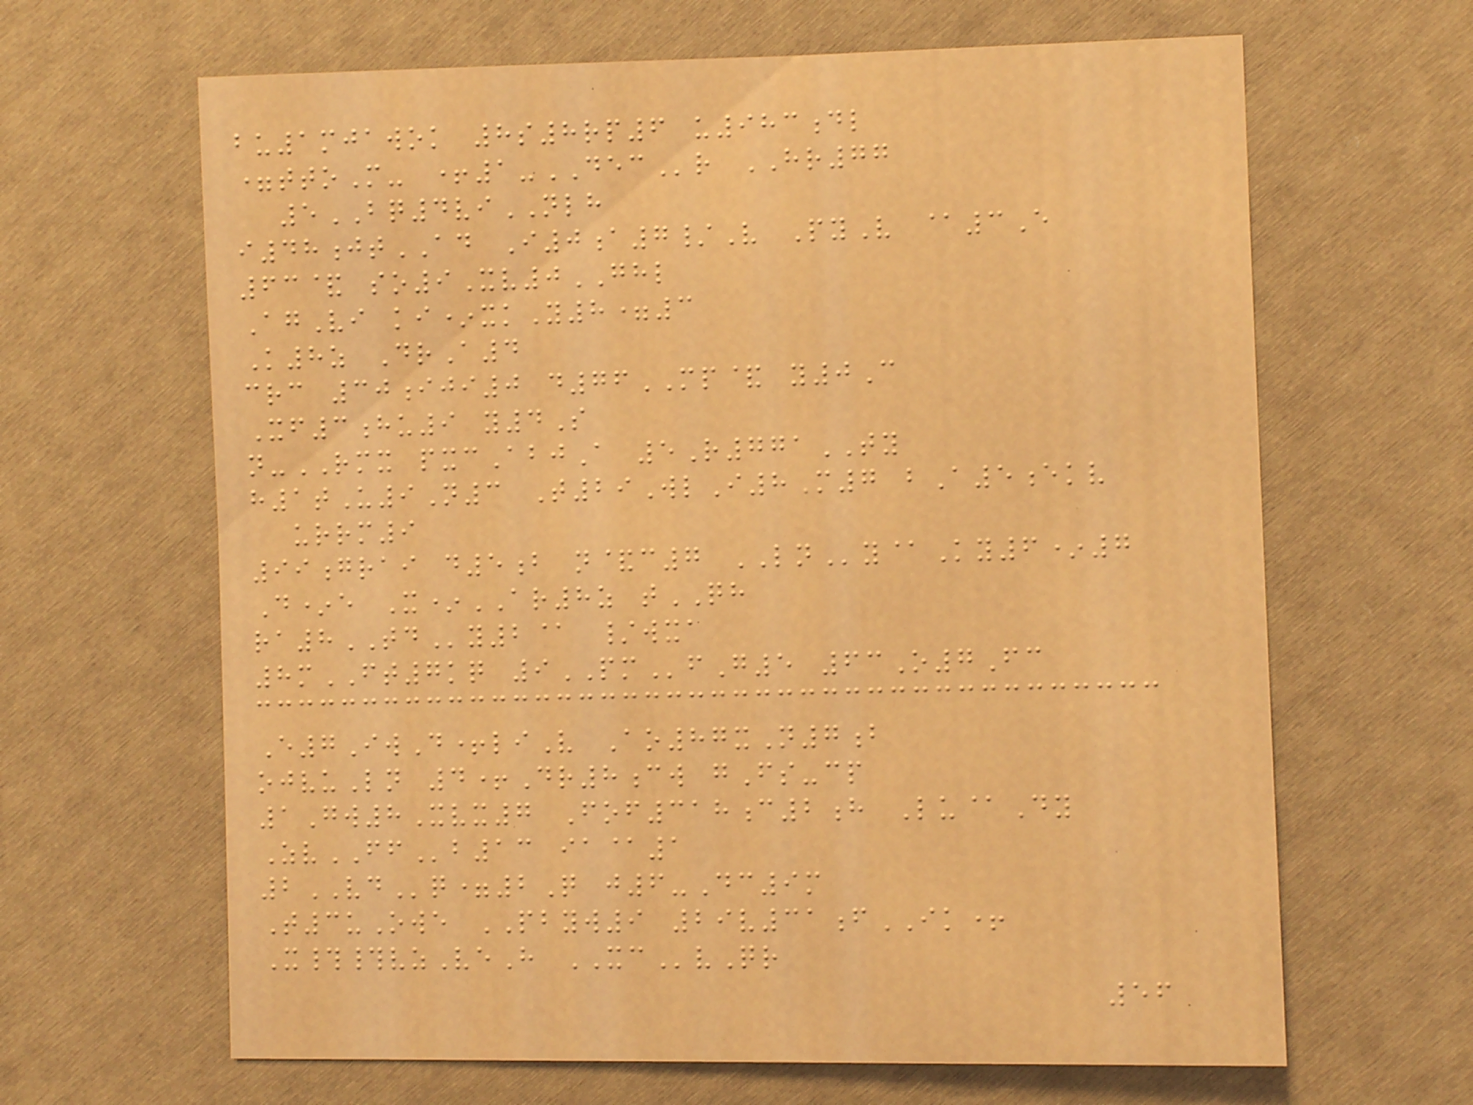bu1mjawok 8s8rp6 u983dl
=ttoM- +1-DECr HR77
5BQ4viNLH
i48jtAD I0a7/V PyV @3E
63& so9Xv0GHL
AgVi ki*xkY8=3
K8z DrA4
crc 30iji0 d76MP& y0C
Xf3hu9 y4S
n-RMX pxcAbjA 5R771TY
h1tU9N3 T29WlI8M7 bA5ekv
urrm9
99grai d5b n&c7 LNy@Ky6*7
D*e X*AR8z tQH
ra8TDy2@ /wxa
8mFT7kq 9PMfG5 63O7Fc
E7IwD+liV Ao87xN7b
ojvuLn 4+Dr8cw gFs-cp
1Gw8Xvx7 Fof318c2h Lu@Dy
ZvFFb13 ia@1
2VDq=2Q j6-Dc9m
T3uOwe PBYW9 29v31fIK+
X##vzVeH XCvQr
56
